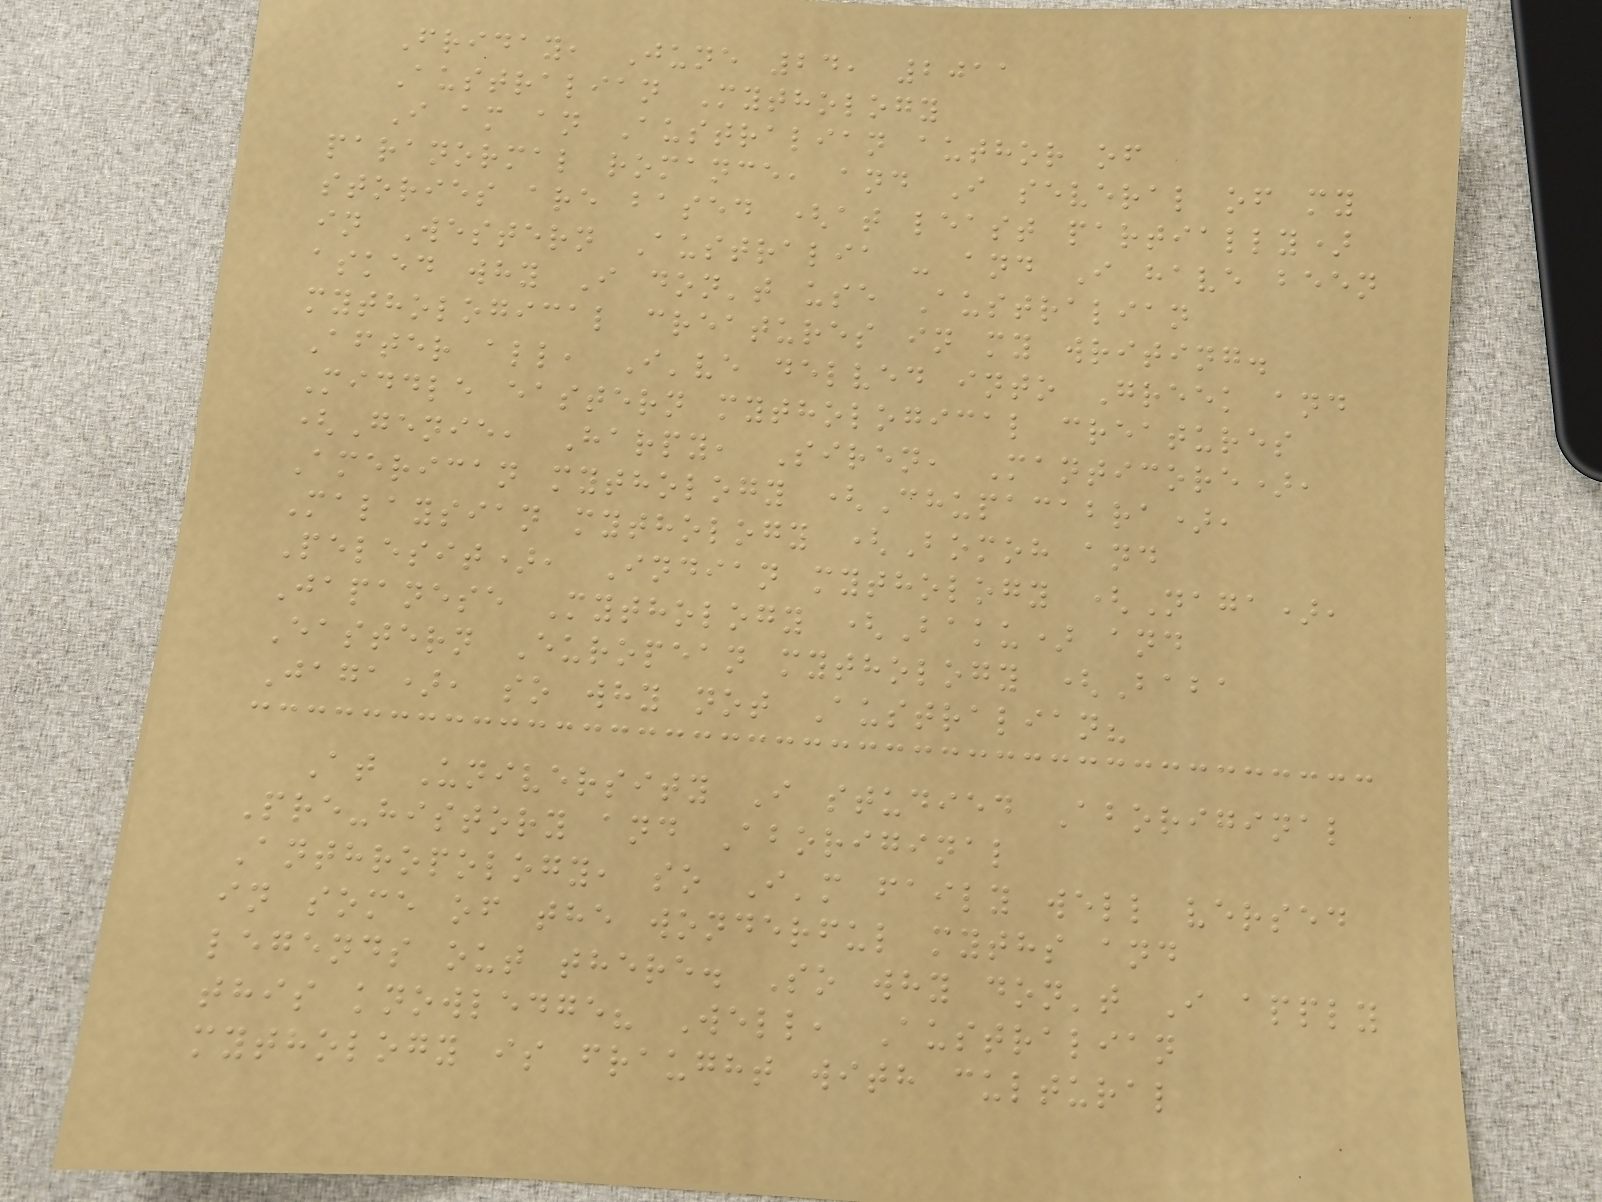Friday, June 24, 2011
Australian Mythology
I am an Australian author of
paranormal romance, and I several of my
stories are based (at least partially)
in Western Australia - and I have been
asked why I don't use Australian
mythological creatures in my writing.
After all, I've delved into Greek and
Middle eastern mythological creatures
(Genie, Harpy, Siren, Manticore),
American mythology (Chupacabra),
Malaysian mythology (Bomoh and
Pelesit), Indian mythology (Naga),
Japanese Mythology (Baku) and
Eastern European mythology (Baba
Jaga), so why not Australian?
At University I studied Aboriginal
Pre-history and Aboriginal
Anthropology, so I'm faily well versed
in some of the wonderful myths and
legends out there. So why don't I apply
this knowledge? Well, Australian
mythology is fraught with cultural
